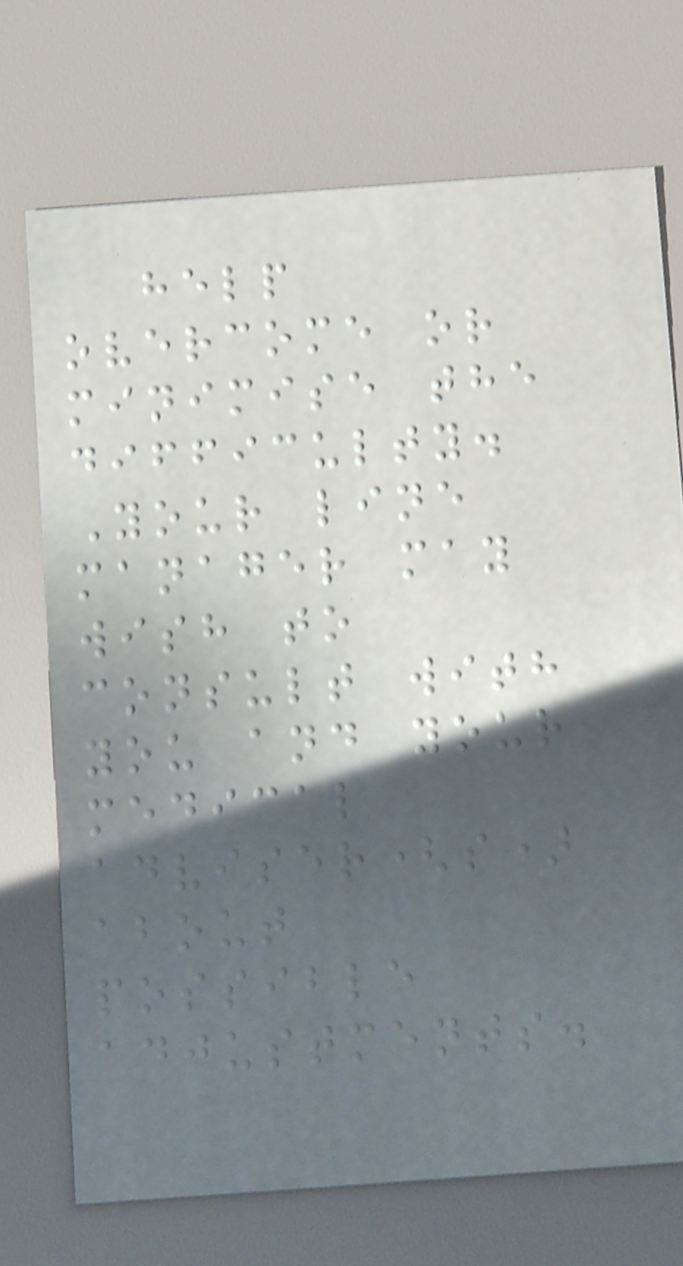help
overcome or
minimise the
difficulty.
Your line
manager may
wish to
consult with
you and your
medical
adviser(s)
about
possible
adjustments.
